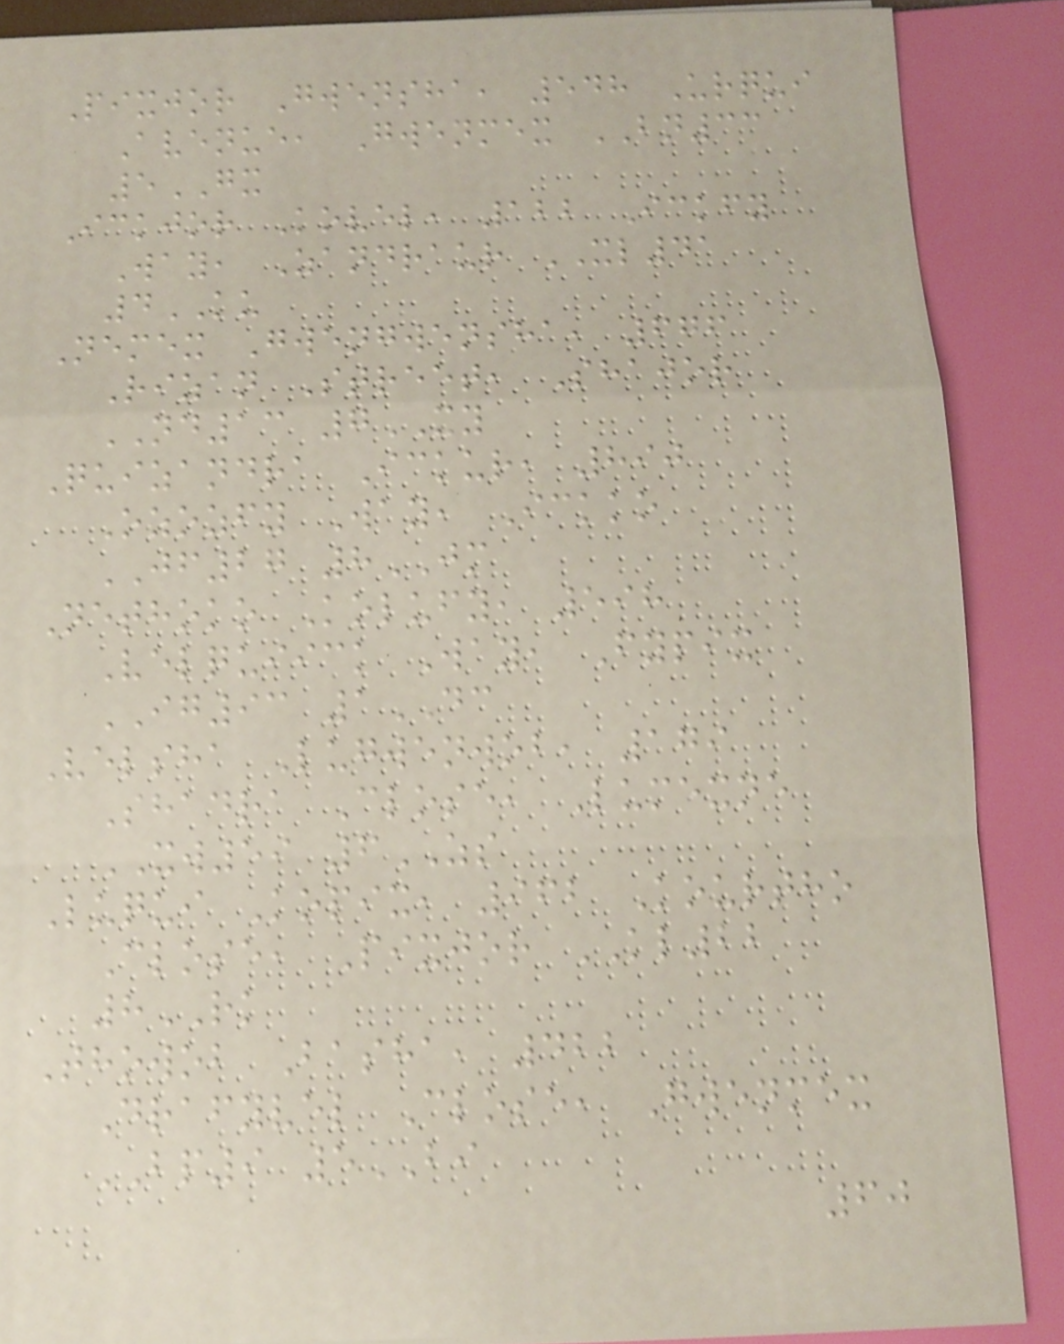Pixjor Gwensha, 548 Urqui
Avenue, Gwenmex BN33
5GX
Ickjor Kovel, 122 Ickfy
Way, Zandraur XL41
4KU
Nemex Gwengwensha, 676
Rizan Street, Shajor
ND13 7XY
Quizandra Ickur, 890
Ozozfy Way, Ickko
JF27 8JM
Nethoko Kolufy, 598
Velquiick Way, Fypix
IG93 1DC
Velsha Lugwenwob, 179
Shadra Close, Lumexne
XW59 6ZS
Luqui Kopix, 962 Kourtho
Close, Pixjor KL22
8RK
Thowob Basha, 422
Drafyvel Close, Gwenmex
BP9 5BI
60
